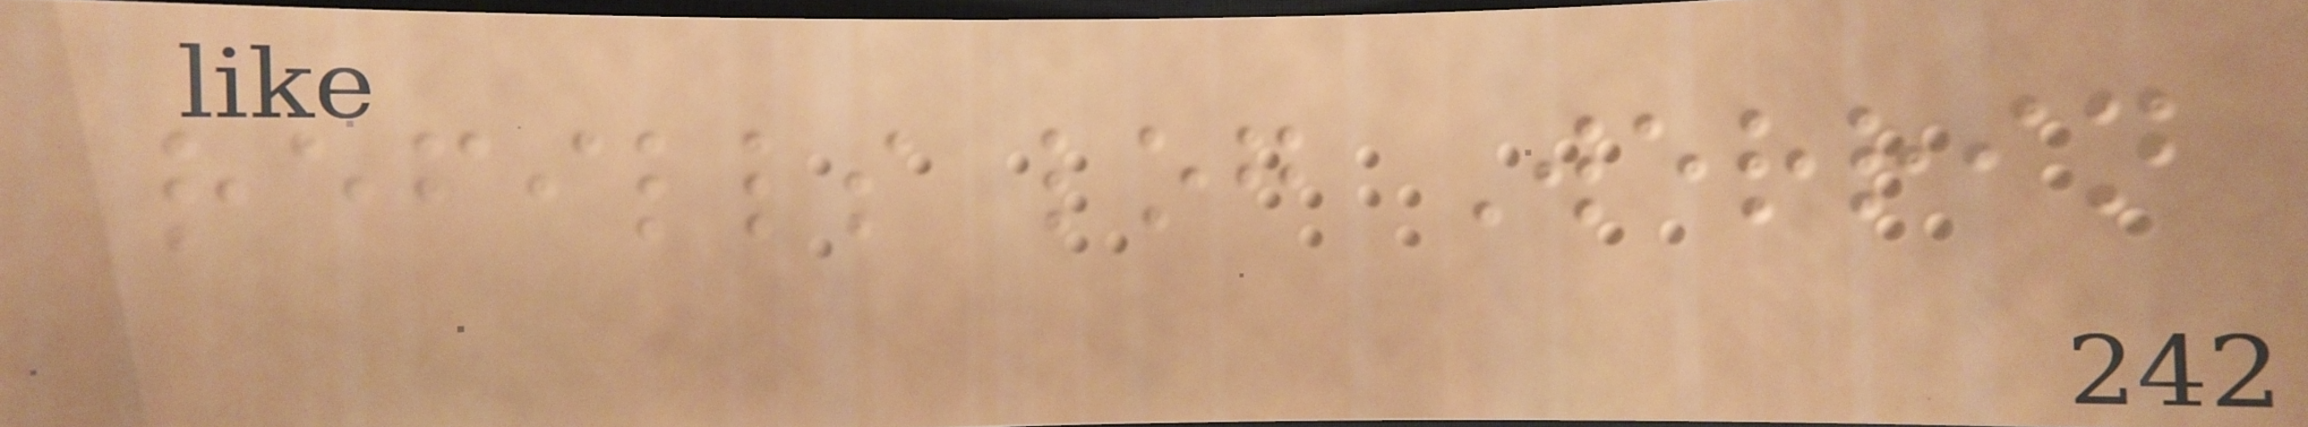refills log Werrin
